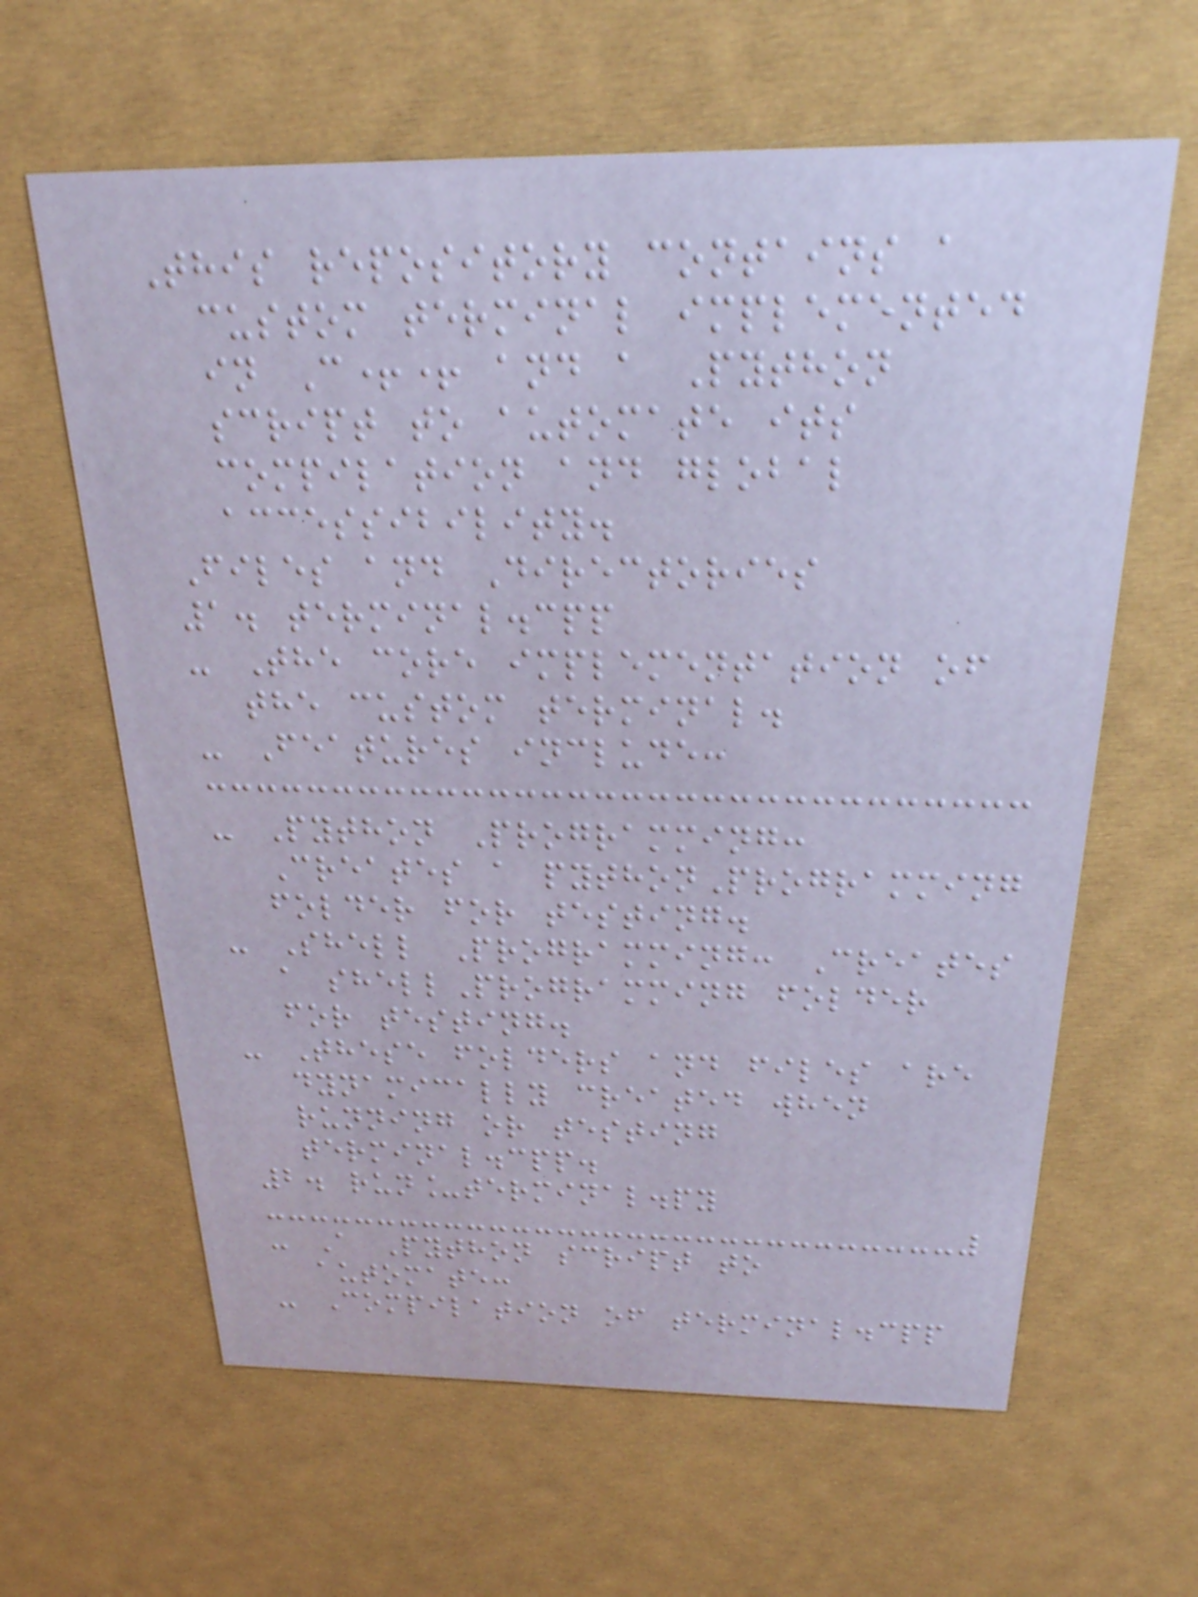This repository contains a
custom terminal implemented
in C++ and a Python
script to automate its
compilation and global
accessibility.
Files and Directories
1. terminal.cpp
- The core implementation of
the custom terminal.
- Features include:
- Python Programming:
Creates a pythonProgramming
folder for testing.
- Shell Programming: Creates
a shellProgramming folder
for testing.
- These folders and files are
dynamically created when
running or testing
terminal.cpp.
2. run_terminal.py
- A Python script to
automate:
- Compilation of terminal.cpp
